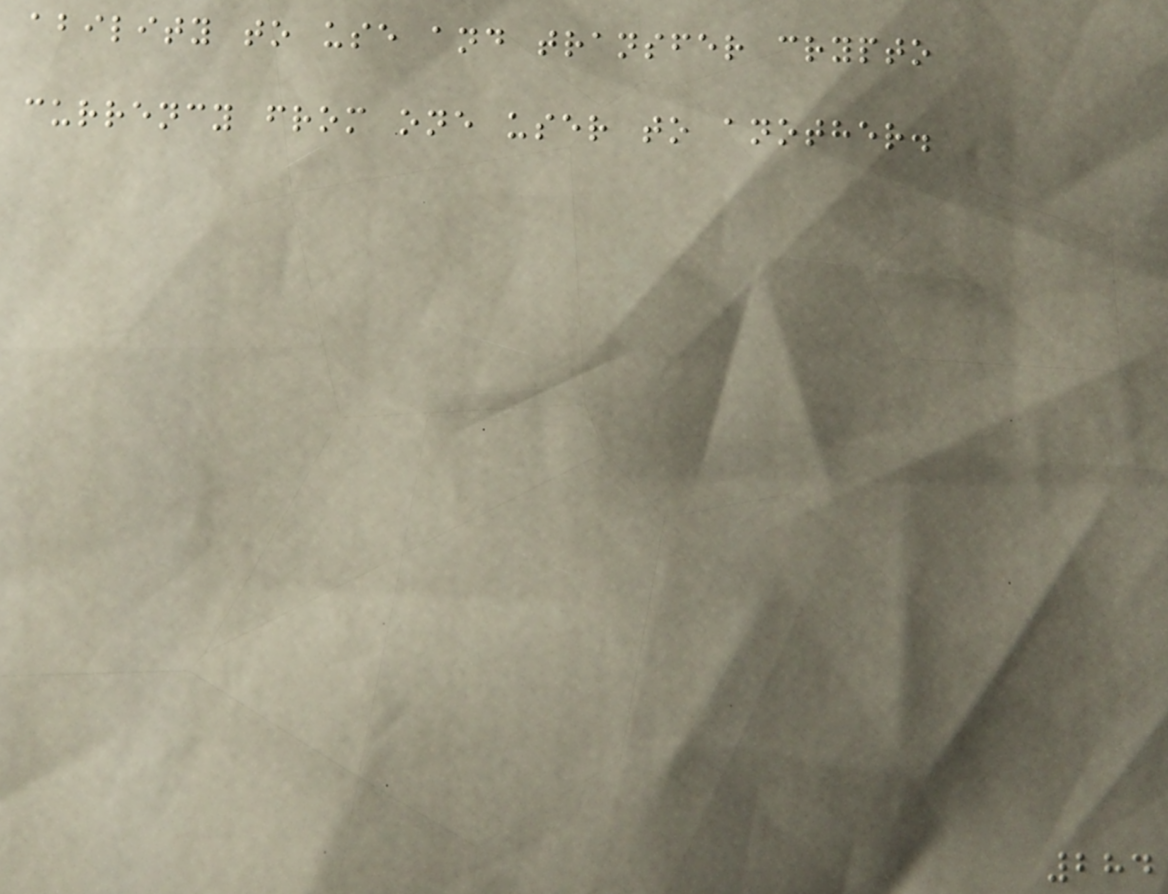ability to use and transfer crypto
currency from one user to another.
284
